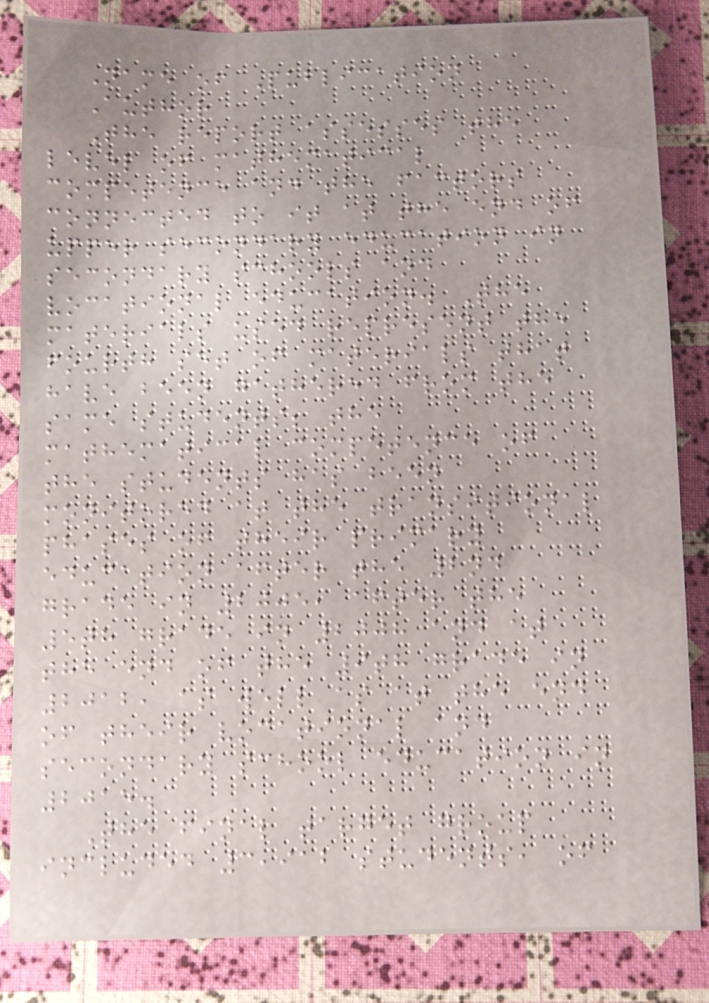Name of Publication
Author
The report assesses the
level of mathematical
competence and the factors
connected to it at the end of
upper secondary education in
secondary schools and
vocational education. The
materials used represent the
fourth set of materials that
have been gathered from the
same students; the
mathematical competence of
the students has been
monitored at the transitional
phases of their primary
education after the 2nd
grade in 2005, after the
5th grade in 2008 and at
the end of the 9th grade in
2012, as well as at the end
of their vocational and
secondary school education in
2015.
The final target group
included 3,912 students, of
